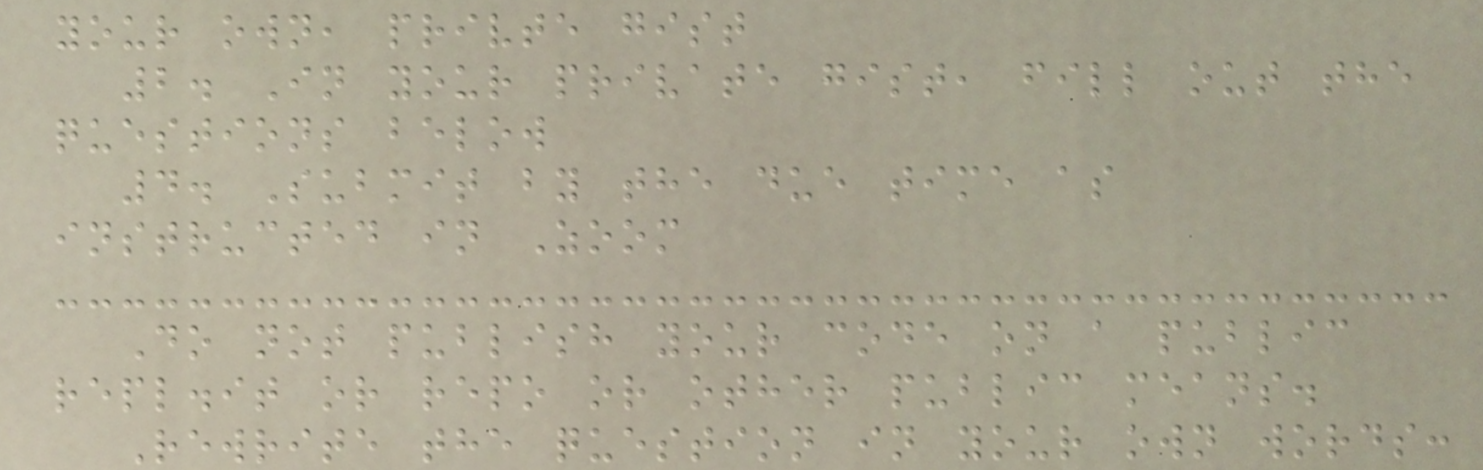your own, privte gist
2. In your private gist, fill out the
questions below
4. Submit by the due time as
instructed in Zoom
Do not publish your code on a public
repl.it or repo or other public means.
Rewrite the question in your own words:
